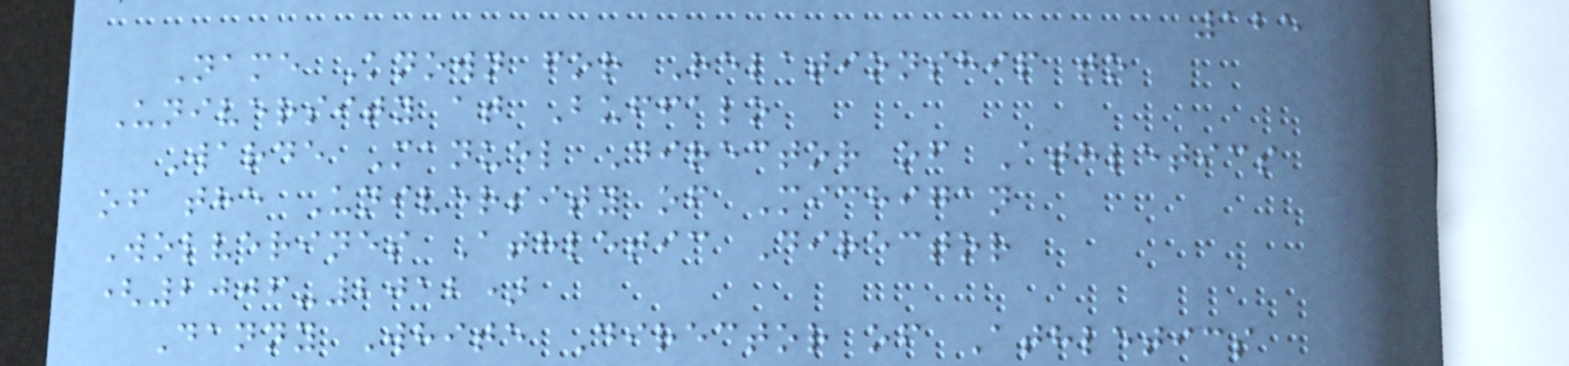125
Name Known for Relationship to
University at Buffalo
Warde Manuel Director of Athletics
of the University of Michigan
Wolverines Athletic Director
(2006-2012)
Danny White Director of Athletics
